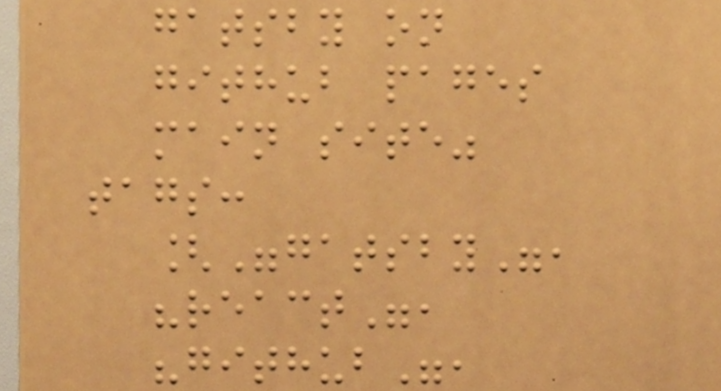gatsby on
github pages
main site"
tags:
["gatsby",
"react",
"github",
